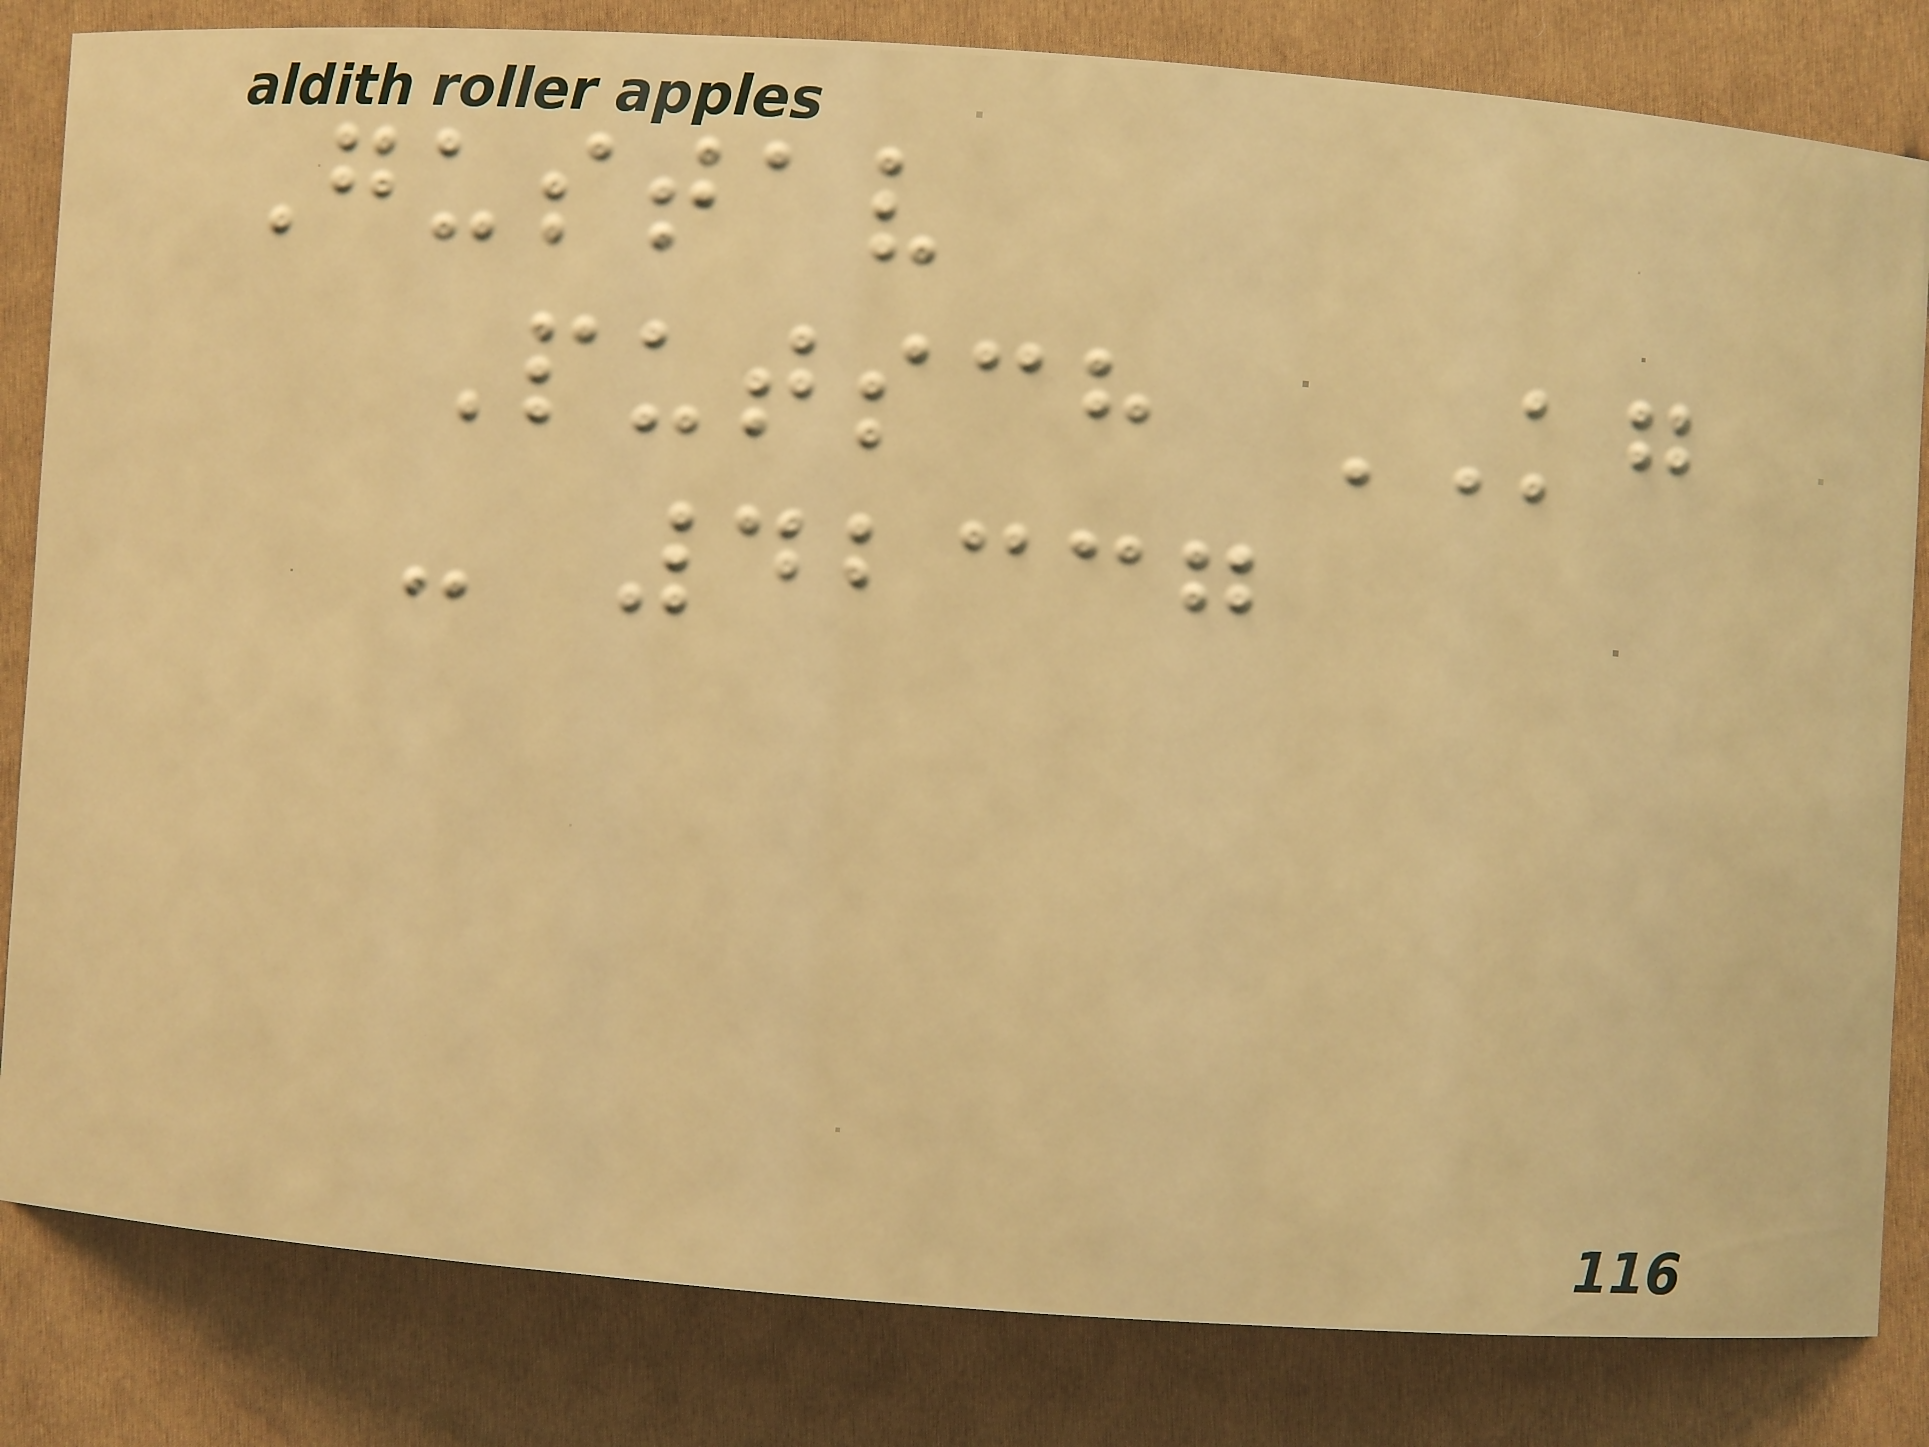Gustav
Putsch KG
- 42337
